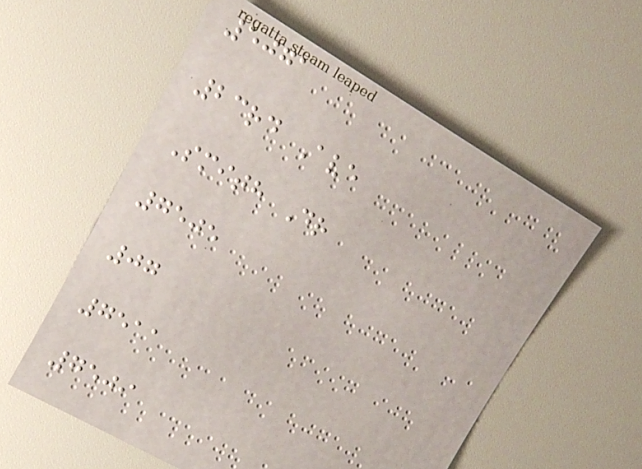5071
23rd Ave
Smith Dr
7505
07
7511
7509
